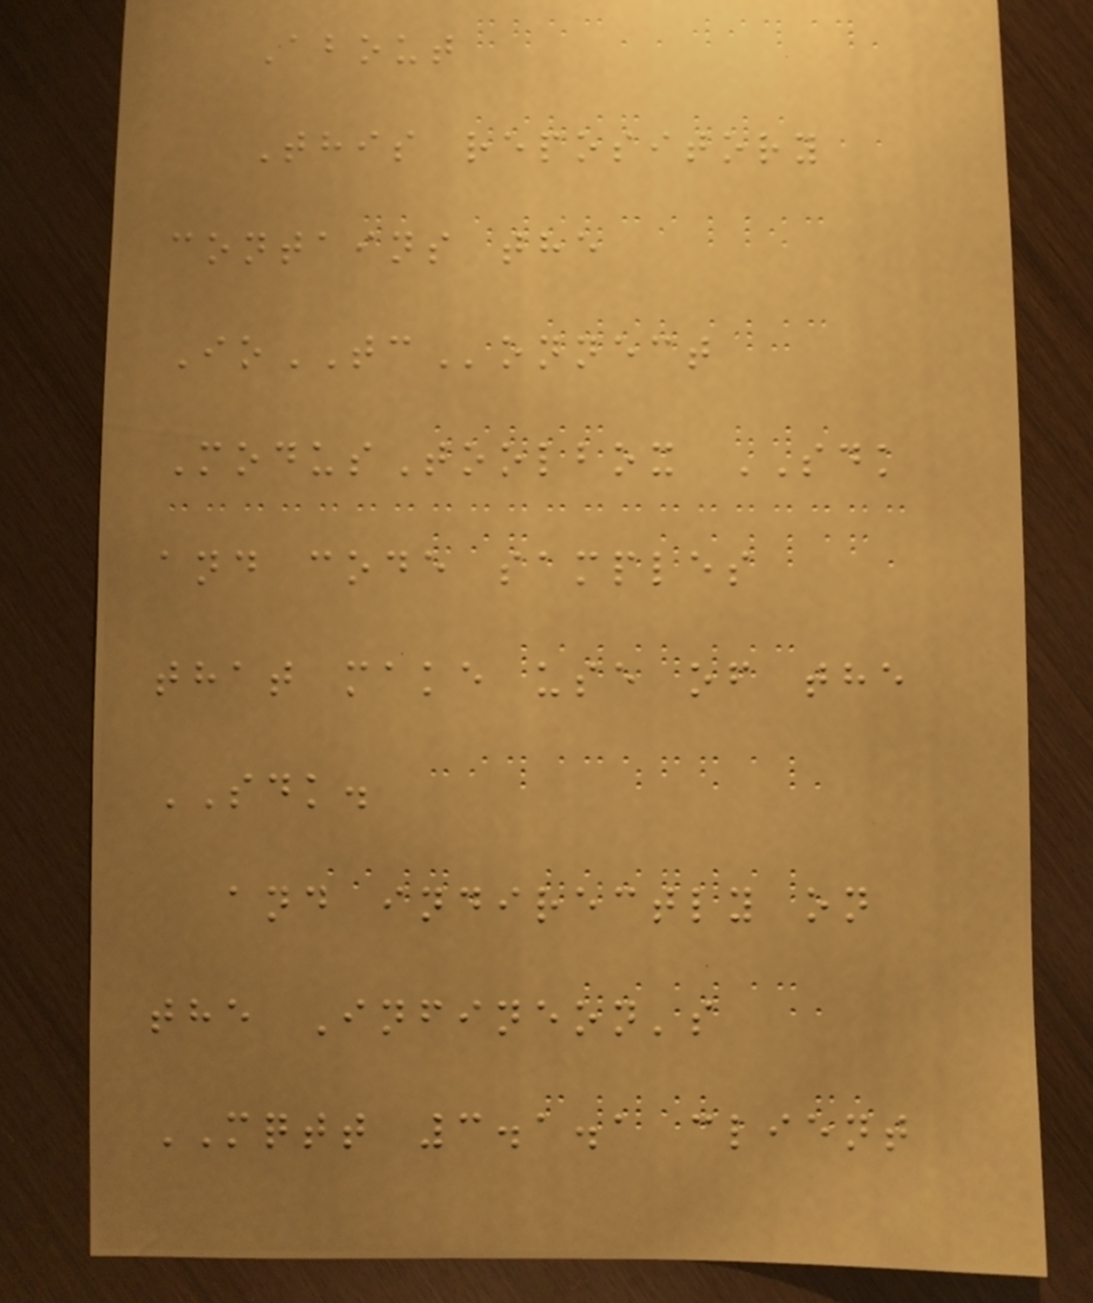About
This repository
contains the
IoTConnect
ModusToolbox SDK
and code samples
that make use of the
SDK.
and indirectly on
the Infineon's
MQTT 3.1.1 client
